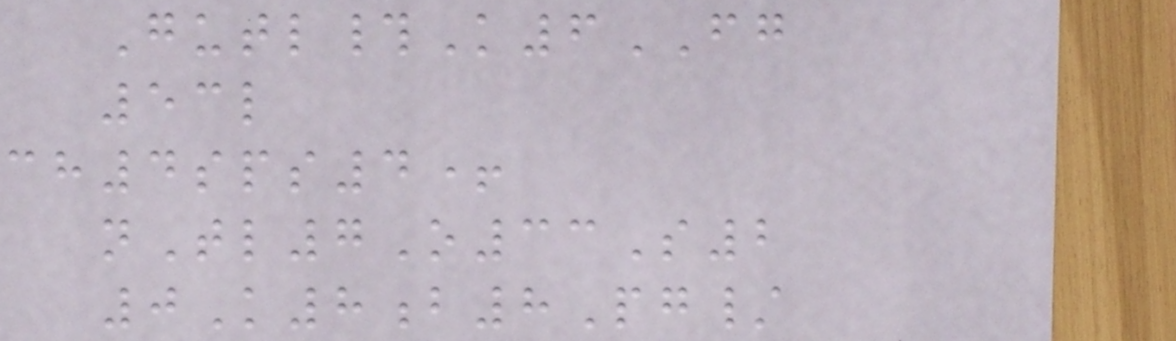Gutl#K6FG
53l
ch4sps4+
nTl7O33S2
0K8b8Pg/
